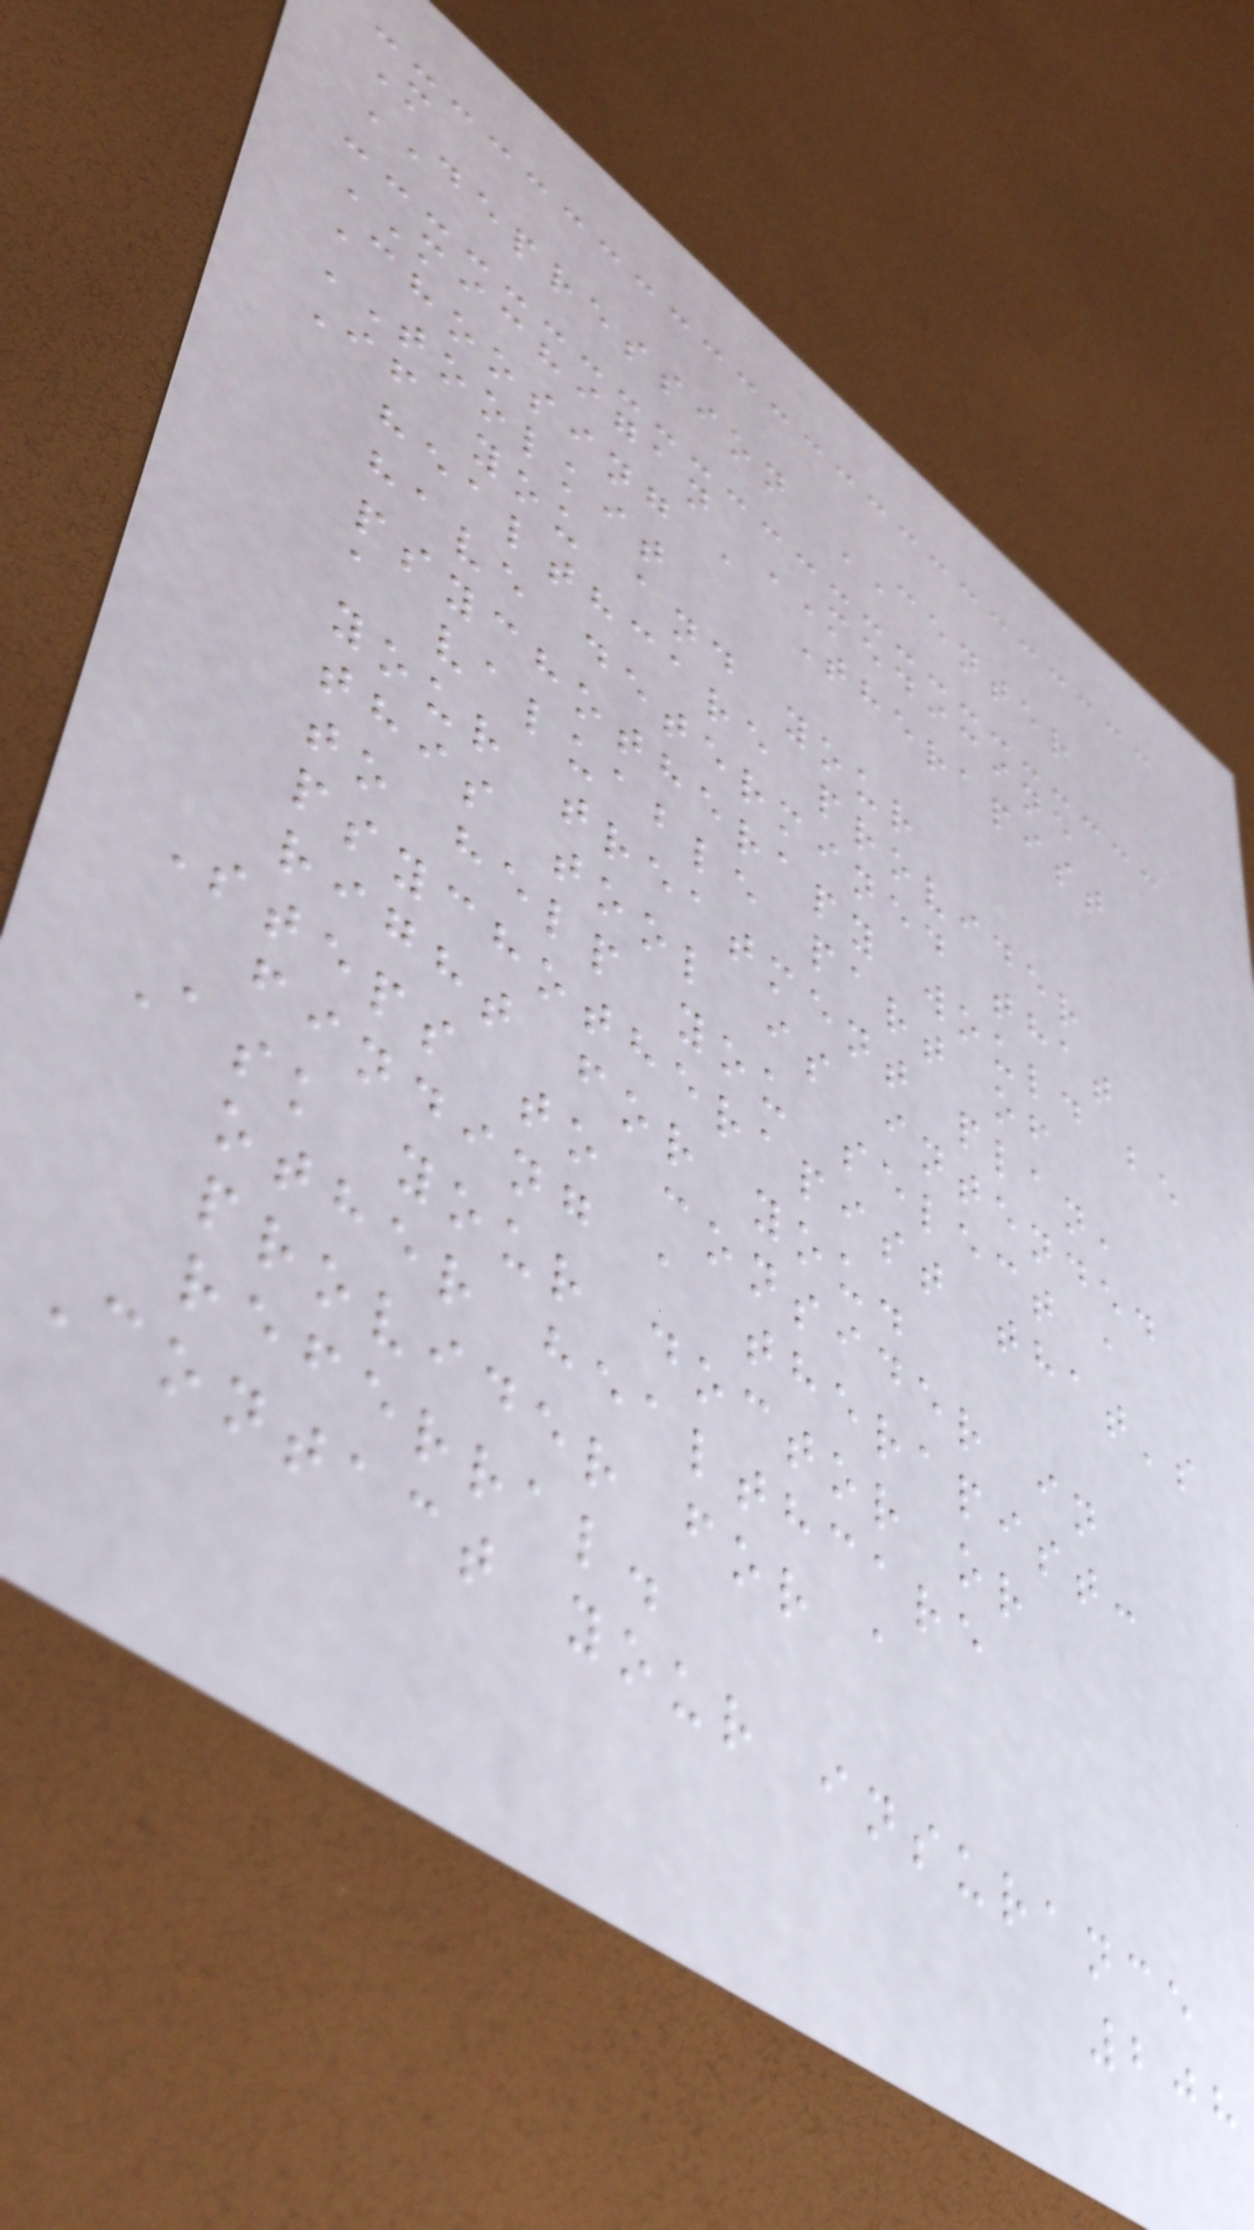M
DEPRESSION CENTER
MICHIGAN MEDICINE
Choosing a Therapist
TOOLKIT
If you and your
healthcare provider
have determined that
psychotherapy would be
a valuable part of
your treatment plan,
this tool is intended
to help you select a
psychotherapist that's
right for you.
Steps to consider in
finding a therapist:
Ask your doctor or
other healthcare
provider for a
referral.
Contact your insurance
208
